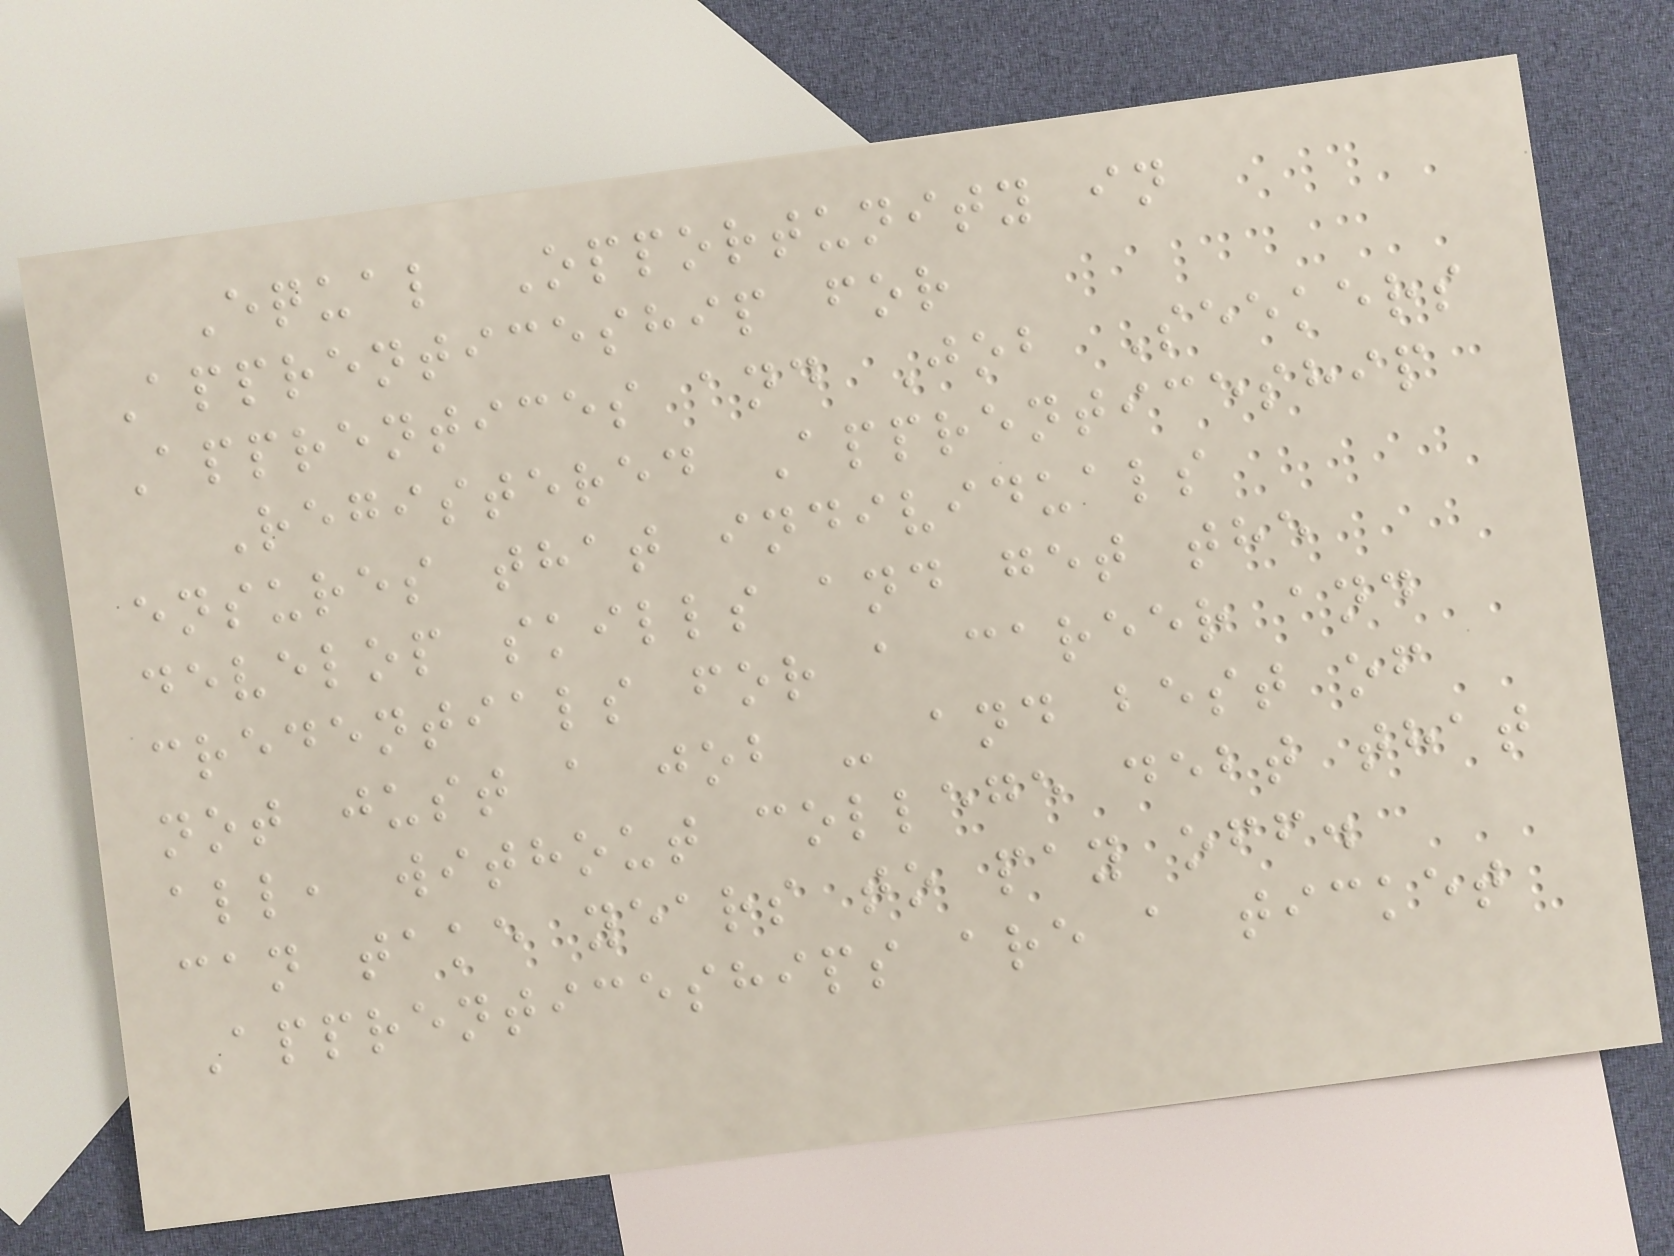Equal Opportunity in
Apprenticeship for
Apprentices and Job Seekers
Registered Apprenticeship
ensures that individuals
develop skills and get the
credentials for a career and
not just a job - and best of
all, without college debt that
can take years to pay off.
Apprenticeships are a ticket
